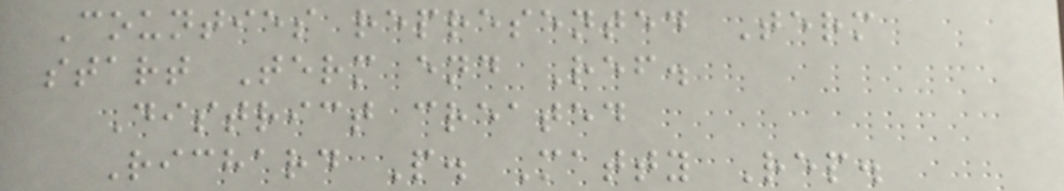Counties represented Term
start Term end Ref.
District created
Richard P. Matty Rep.
